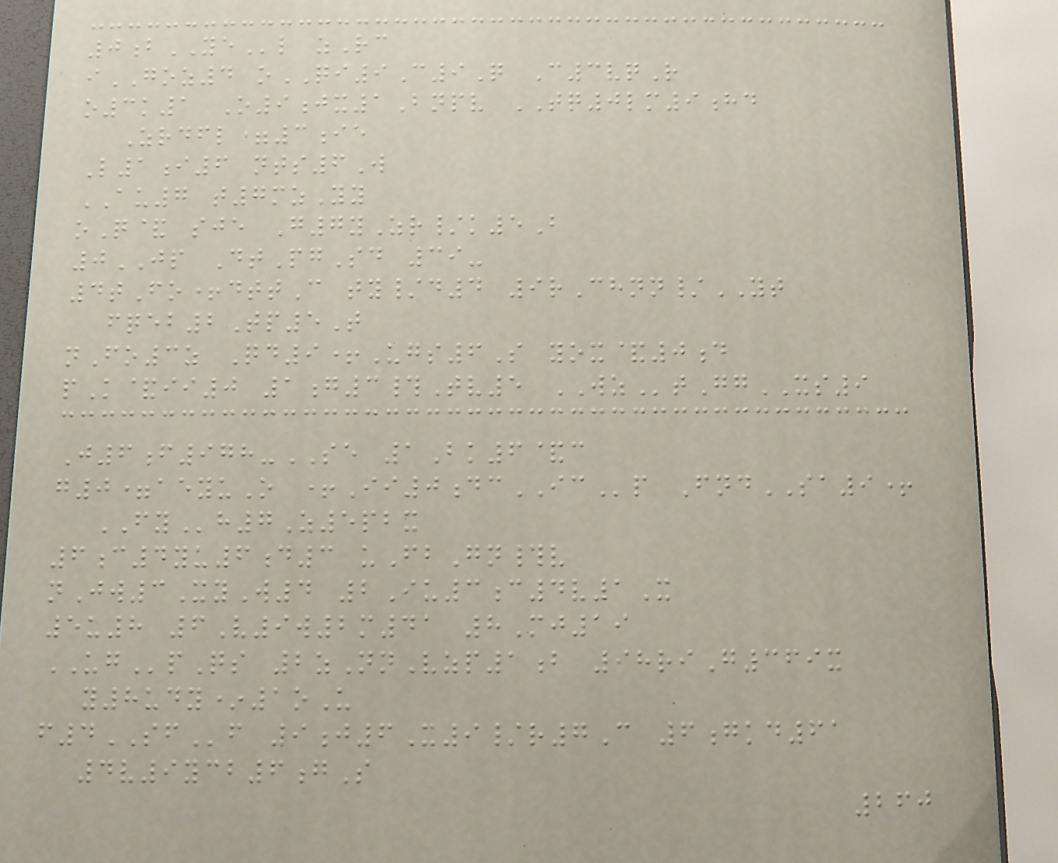0bYEl zRc
iGOZ4 oQI9C9Q C3vqR
o3k1 O9jx1Bnpv TQ0lm9hd
Zrdfl=3ie
L1i6 nts6W
AU7 t7mzYy
oQ& sje G7yZr/k5B
0JP DtPgSd 39-
4tFo+dttC ty/d4 9rChnn/YT
fqeb2Tp5T
nFo3z Qd9+Ugs6S yox&0d
pK&ii0 1g3#Tv5 WZtGgXS9
J6f978-SE 1Bk6&c
g0=aeyuO +Ii0dcICp FndSA9+
FYh7Z5pbx
6c4yu6d3 uFbGn#v
nJw3XyW4 2Iu3c4v1X
5u8 6V9w2m41 8Mj19
UGpQs 2zNnVzp1b 98riG369x
y8udy*1oU
f4SFf 9j6X9/r7C 6gkd61
4v9ycb6gS
260
